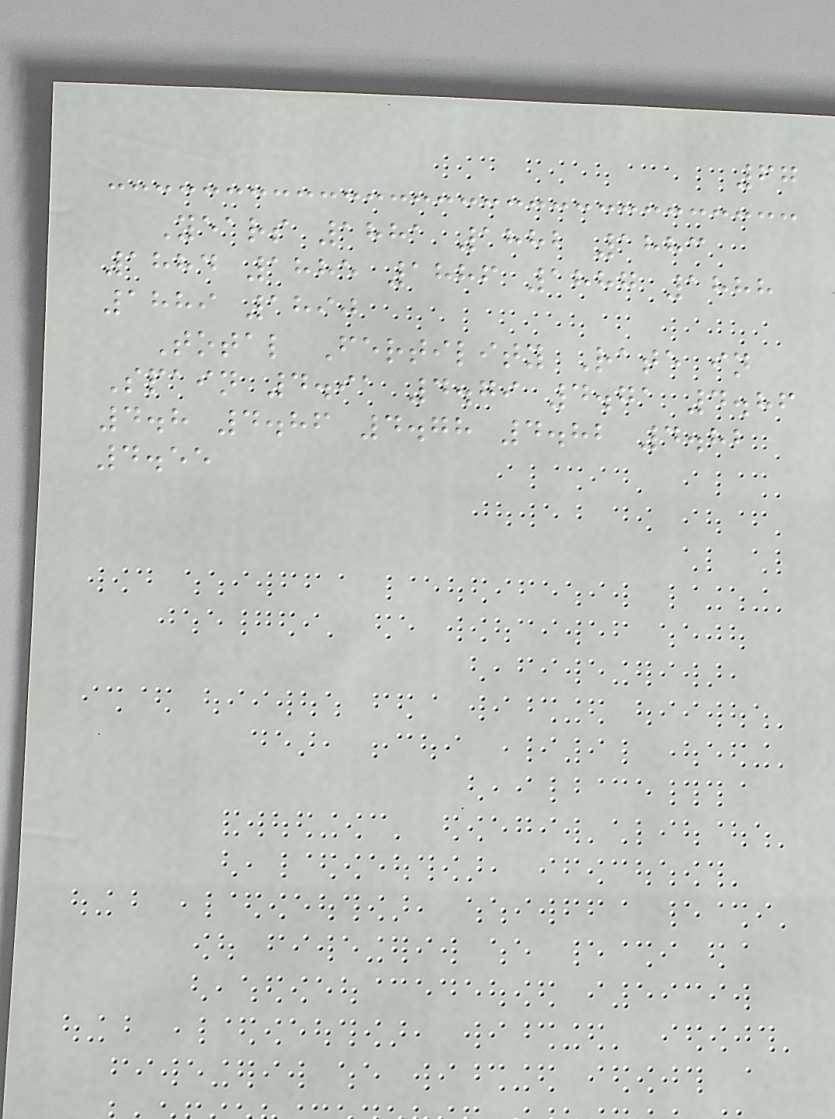67
Years 1881 1882 1883
1884 1885 1886 1887 1888
1889 1890
Total Fertility Rate in
Spain 4.91 4.79 4.71 4.86
4.8 4.86 4.78 4.82 4.82
4.55
